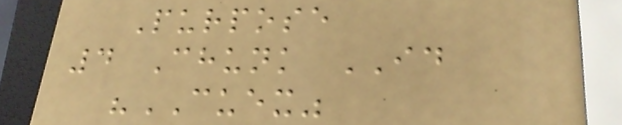Purpose
4 Chunk ID
"CUEX"
